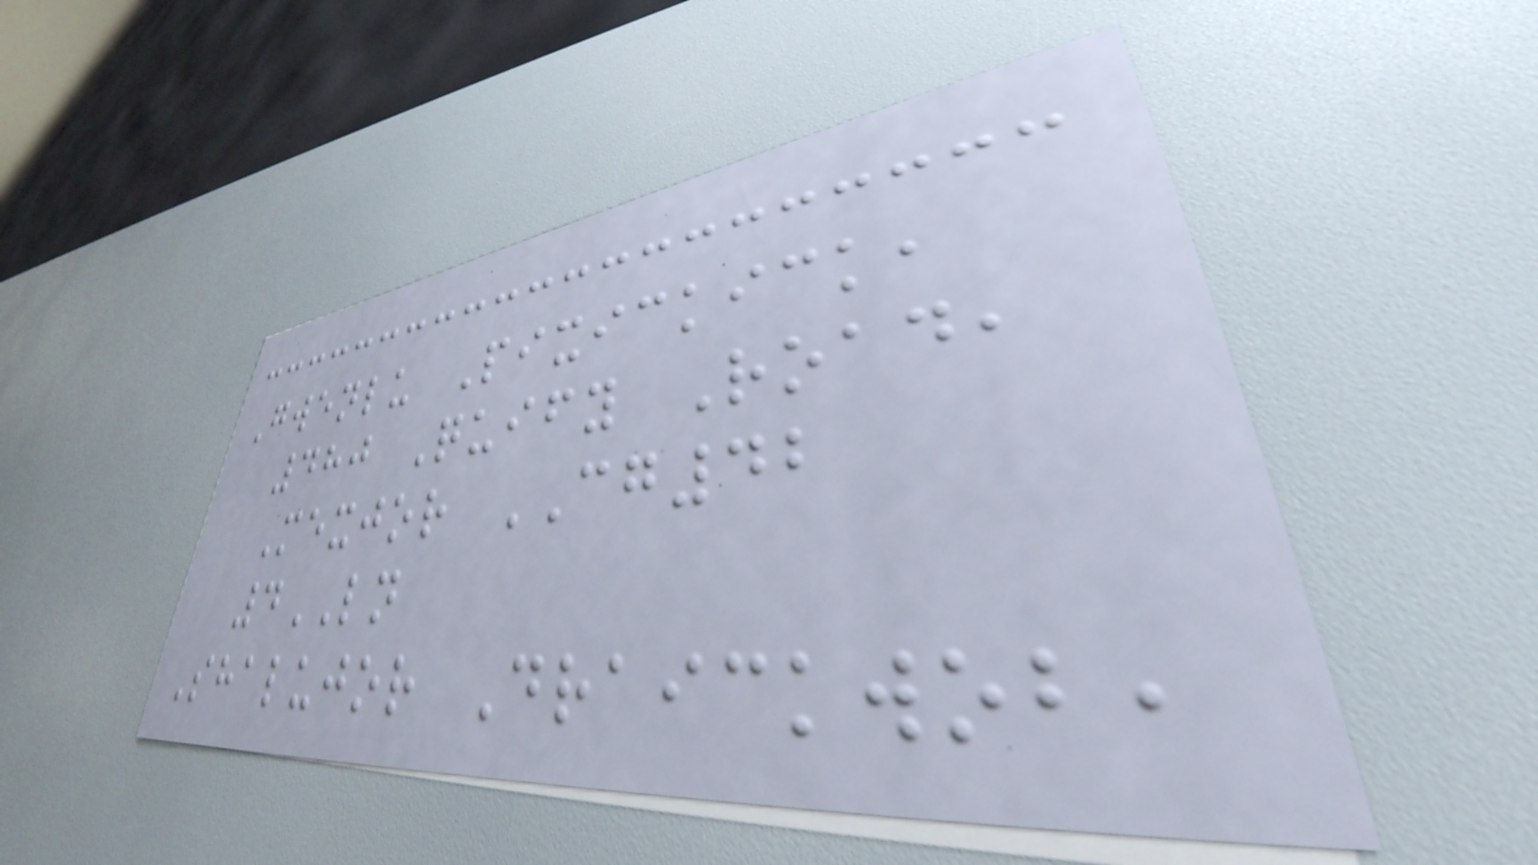Gwenlu Pixickick,
480 Quify Road,
Mexjor CG42
4LN
Shalujor Draickwob,
